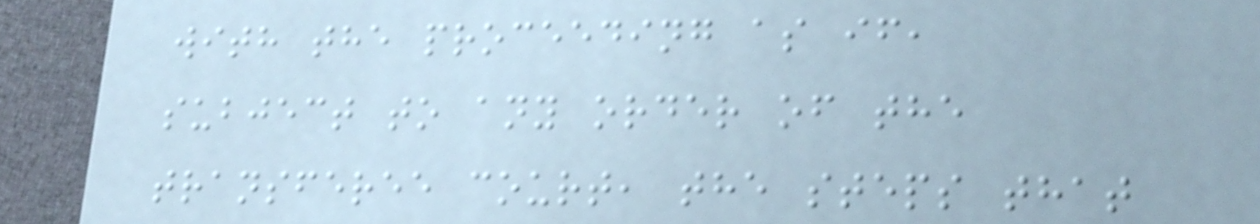with the proceeding as if,
subject to any order of the
transferee court, the steps that
